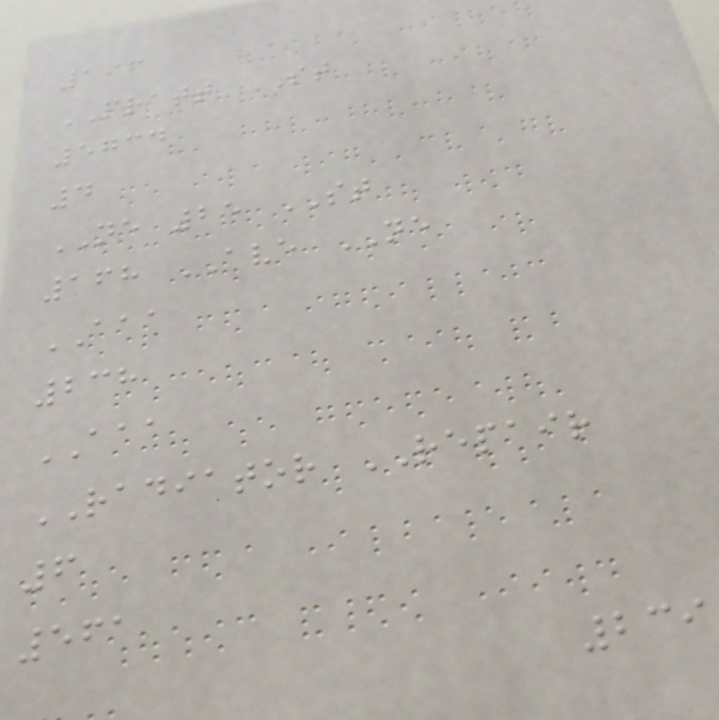196
PRATT ST
5734
4
NE 25 ST
168 AVE NE
AAA
238
AAA
RADIATOR REPAIR
6
561
239
